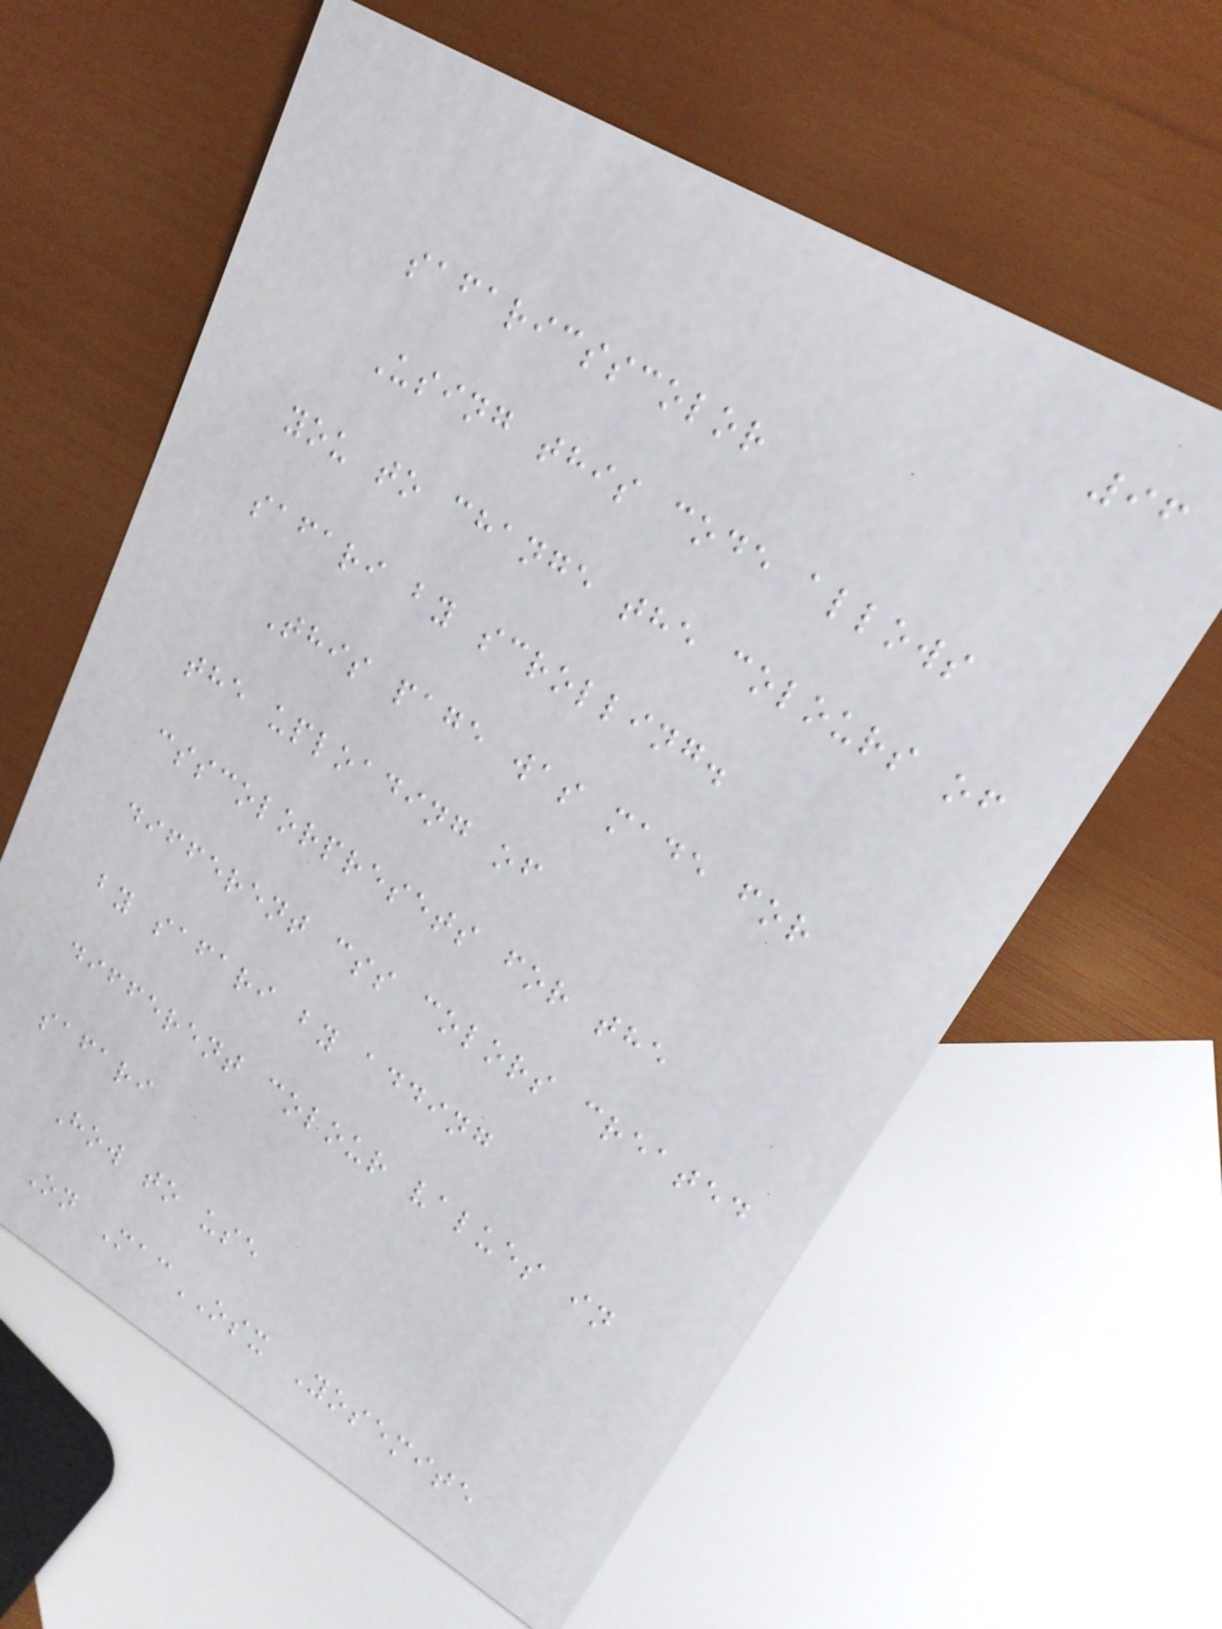96
safaricsscolor
Using this code allows
you to change the colours of
safari by scrolling.
This page was made for
the uploading of
csscolorpresets for the
different css colors created
by safari by adding
different colour values in
safari
How to use
On MacOSX Yosemite
